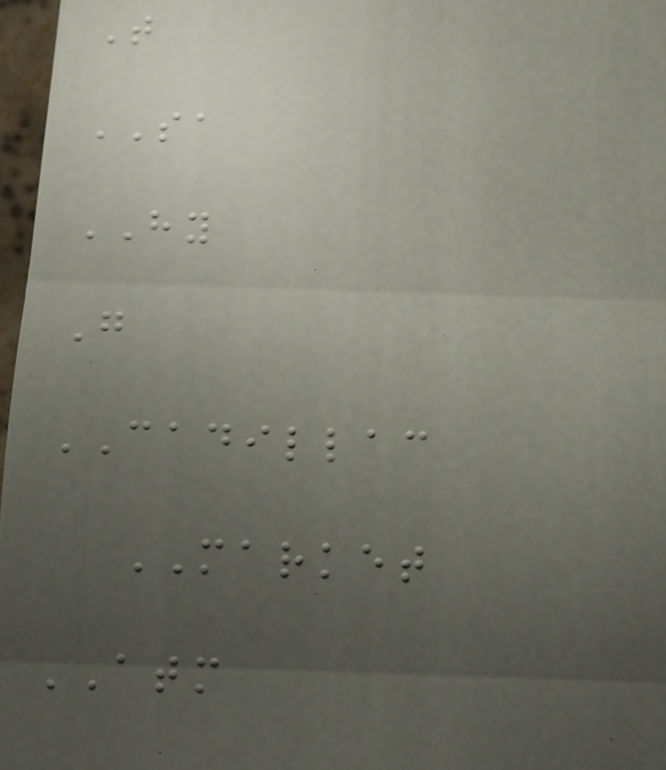T
SA
HY
G
CADILLAC
MARKET
ATM
